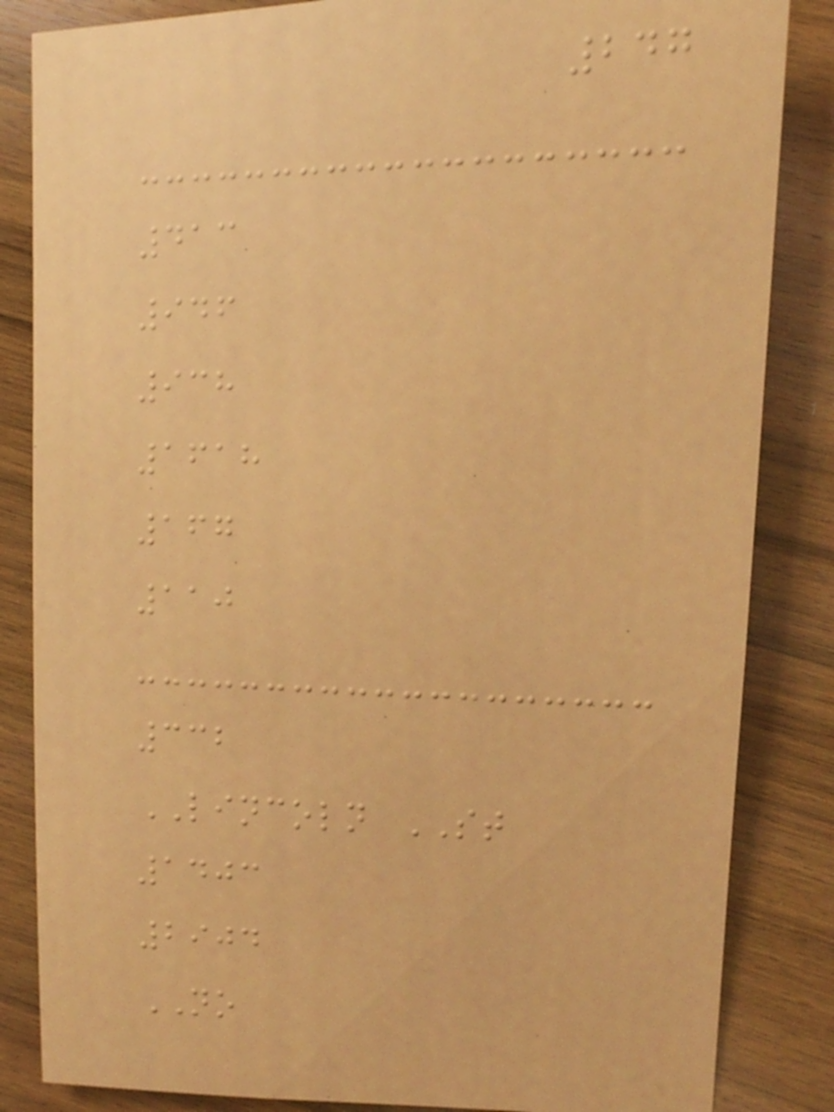247
413
946
938
1618
167
110
332
LINCOLN ST
1403
2904
NO
